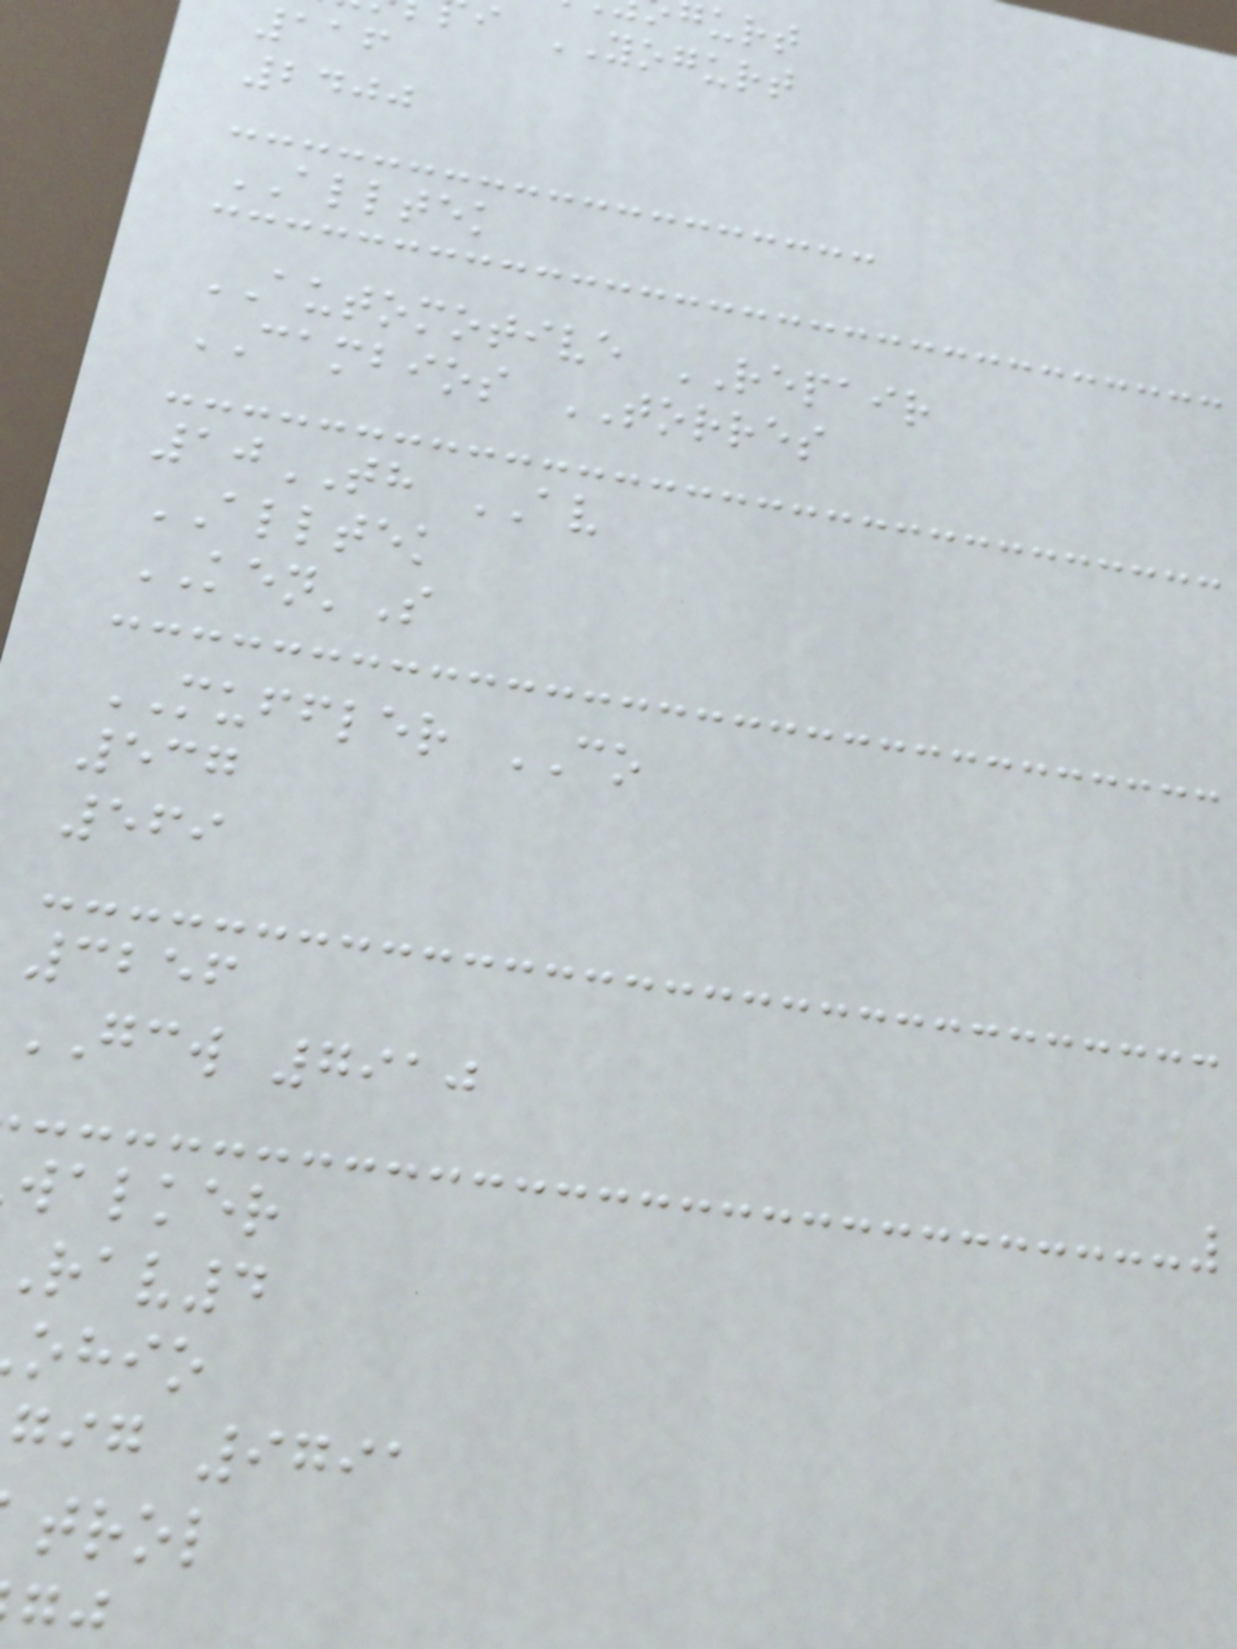i YOGURT
116
2400
ALLTEK
AUTOMOTIVE REPAIR
CAMBIOS TORRES
10TH AV
ALLTEK
KEN'S
MUFFLER CO
537
569
3256
GCW 7910
walker
rav4
ohio
gig 9791
trol
